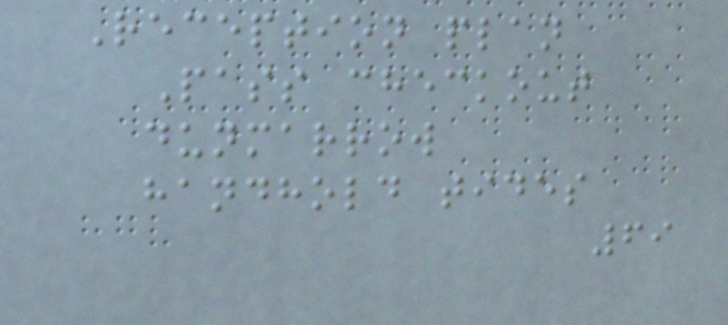Reception plan
Pass checkout
dunmarrow
handhold tides
69
